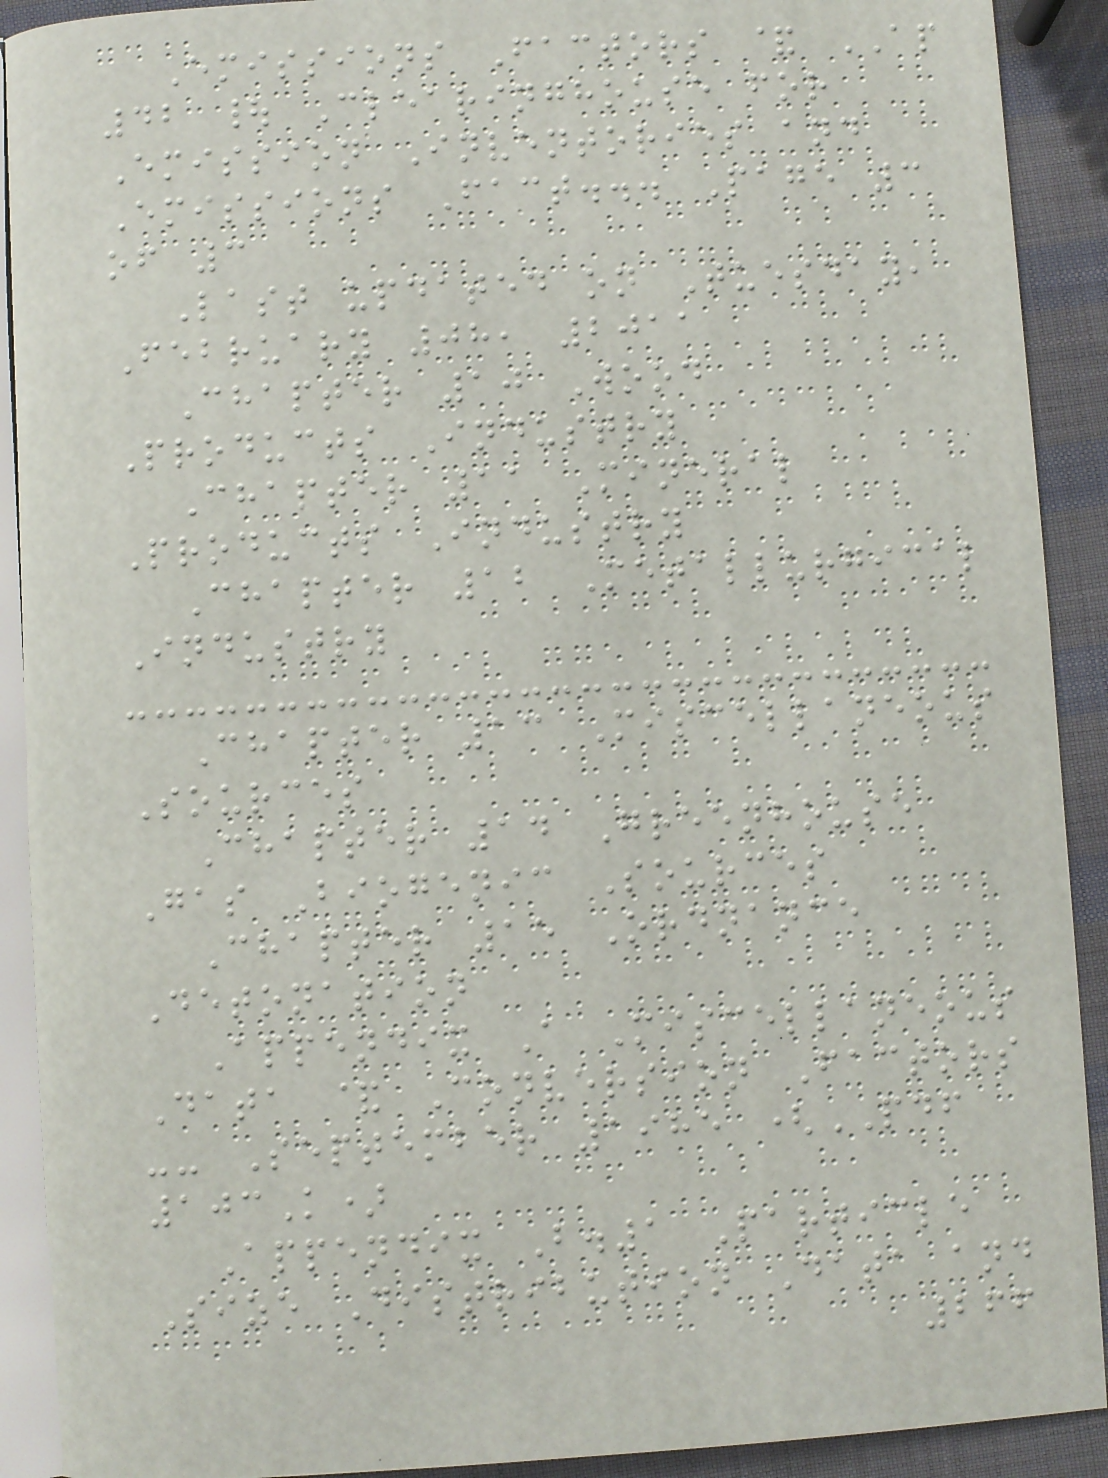Emissions Factors & AP
42 | Clearinghouse for
Emission Inventories and
Emissions Fact... Page 3
of 3
Last updated on Tuesday,
February 08, 2011
Chapter 10 Wood
Products Industry
Chapter 11 Mineral
Products Industry
Chapter 12 Metallurgical
Industry
Chapter 13 Miscellaneous
Sources
Chapter 14 Greenhouse
Gas Biogenic Sources
Chapter 15 Ordnance
Detonation
Appendix A Miscellaneous
Data & Conversion Factors
-- September 1985 (PDF
103K)
Appendix B.1 Particle
Size Distribution Data and
266
